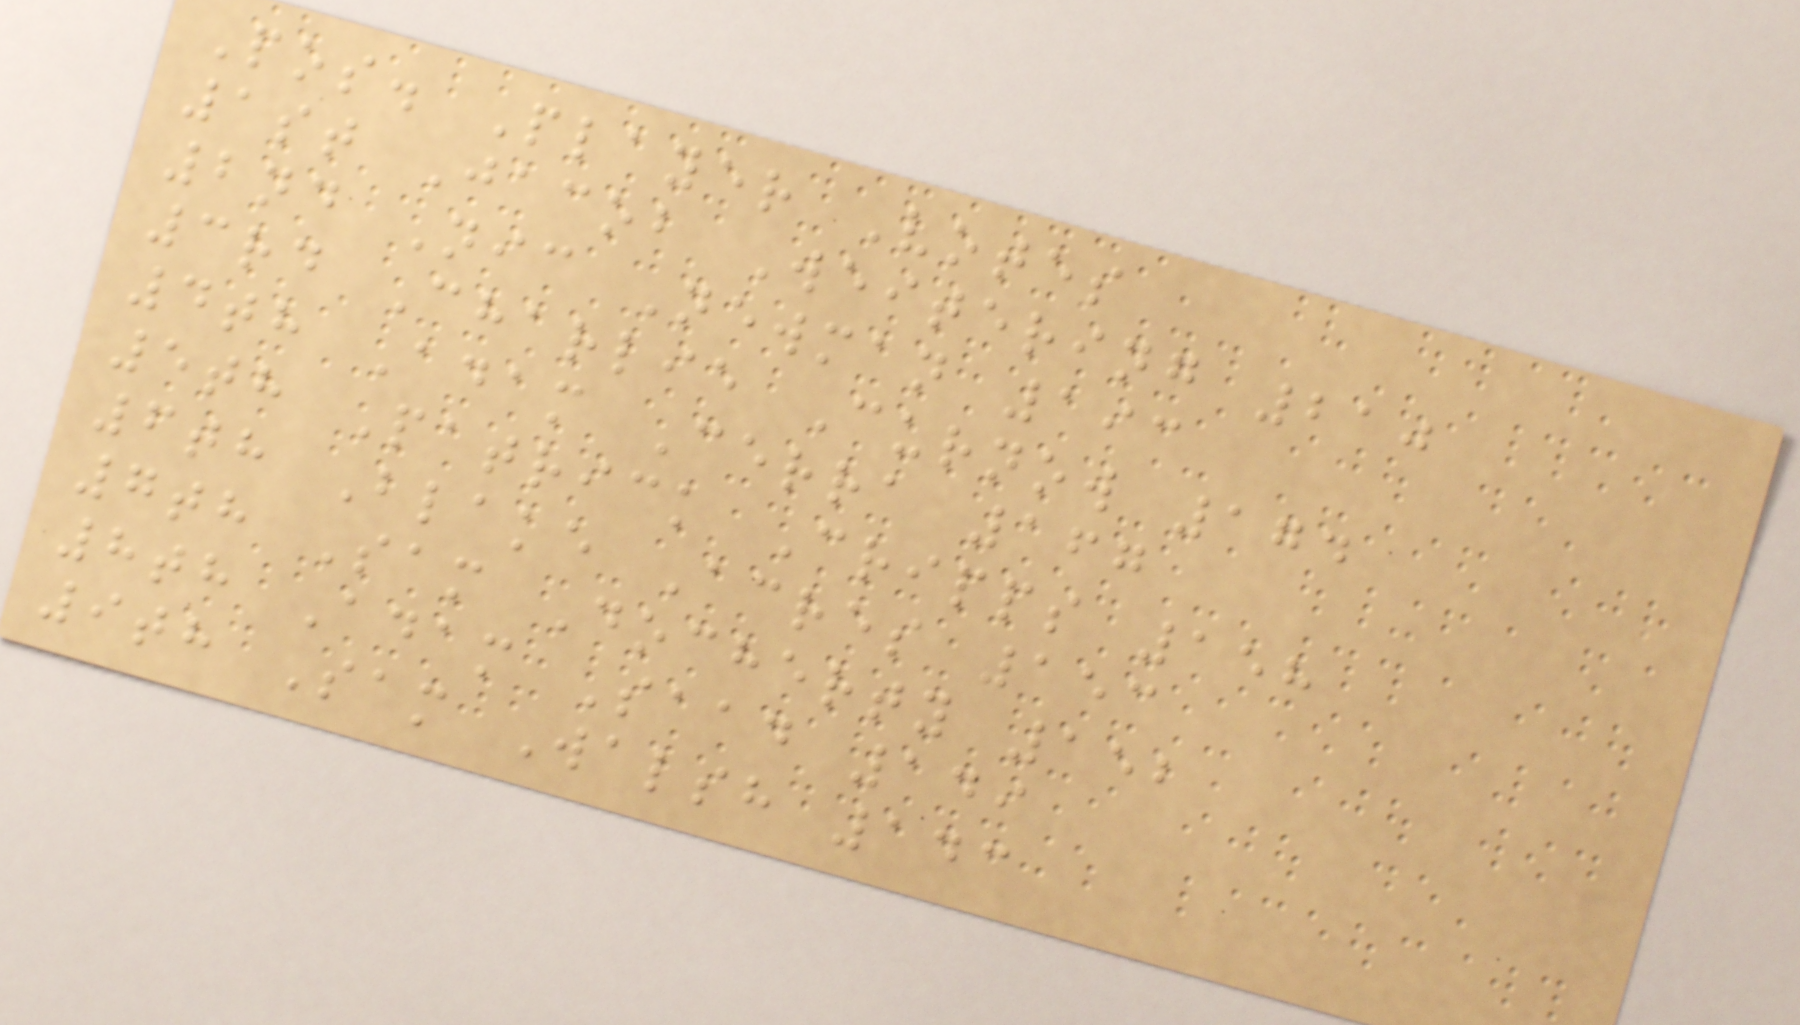Pos. Player Votes
1st Jacob Weitering 210
2nd Nic Newman 193
3rd Charlie Curnow 174
4th Adam Cerra 167
5th Patrick Cripps 158
6th Blake Acres 153
7th Sam Docherty 152
8th Adam Saad 149
9th Sam Walsh 143
